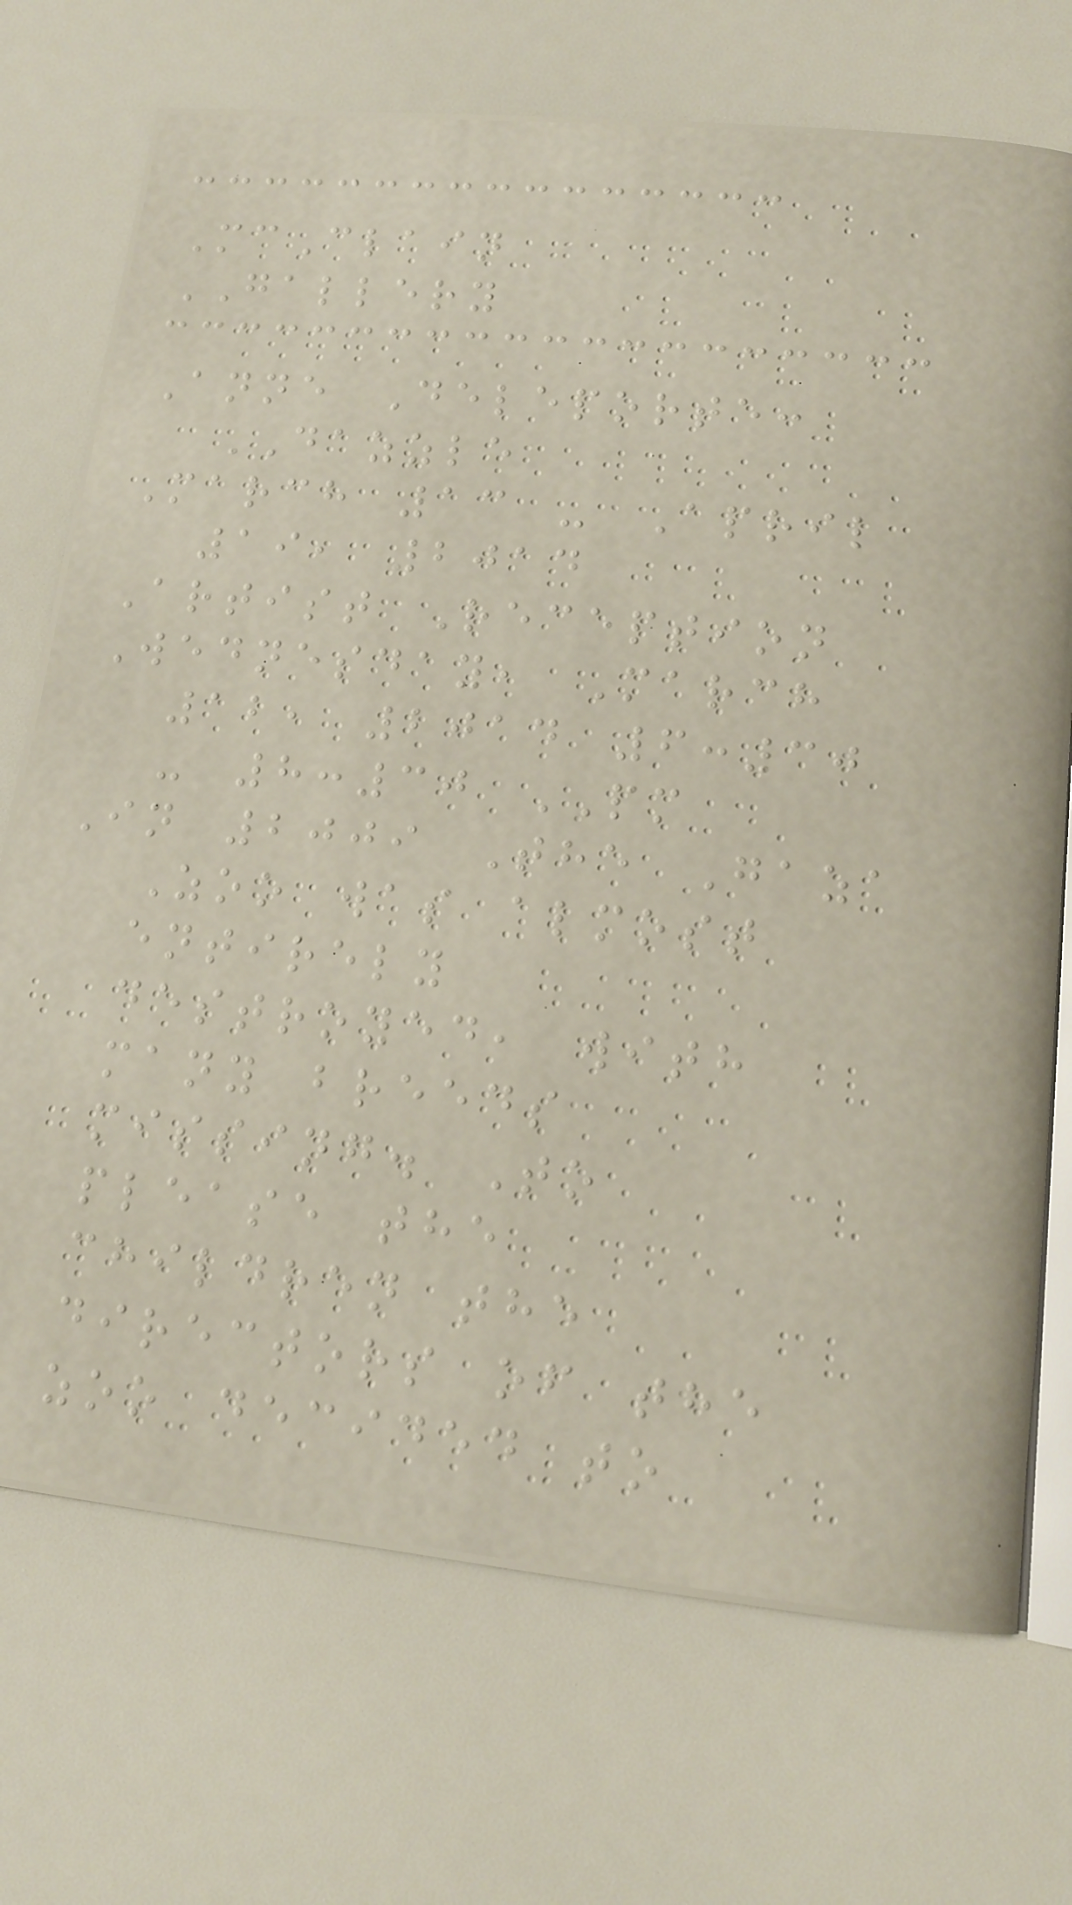McClain
GALLERY
Anne Deleporte:
DAZZLE
March 13 - April
19, 2014
Artist Reception
Wednesday, March
12, 2014 6:30
- 8:30 PM
In 2009 The Gaza
Zoo was almost
entirely
destroyed, with
many breeds
missing. To
please the
children the
directors of the
zoo decided to
